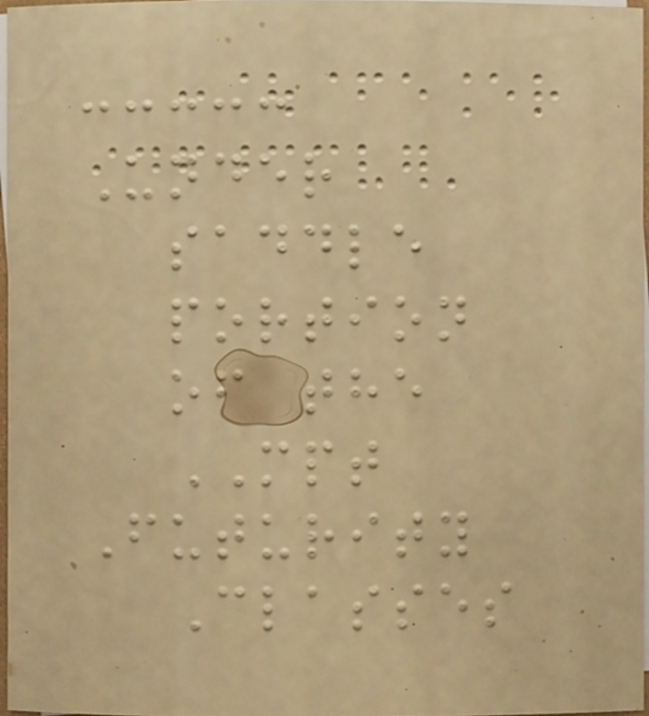Under
saddle
portion
of the
MPT
Futurity
Classes
